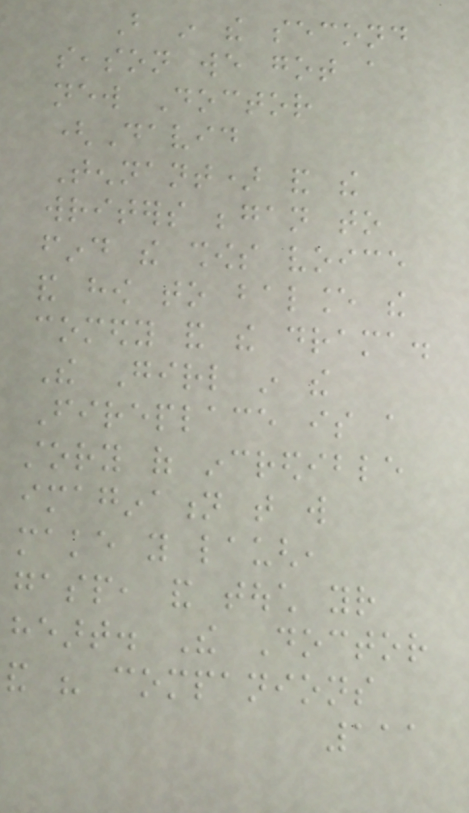But in the second
season we got a
new Doctor
(David
Tennant) and the
writers began to
find the shows voice
and how to balance the
comedy and the drama.
The Girl in the
Fireplace is a
story of incredible
imagination that will
make you laugh,
gasp, and touch your
heart. The Doctor
and his companions
111
